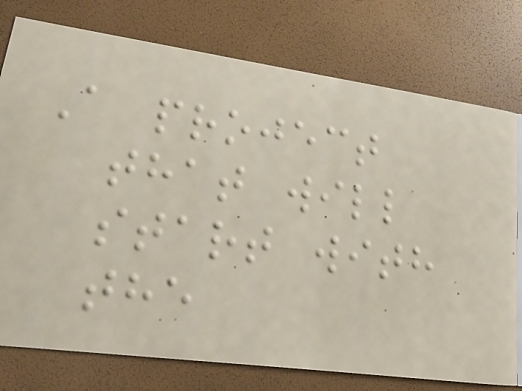A project
that will
start with
the
